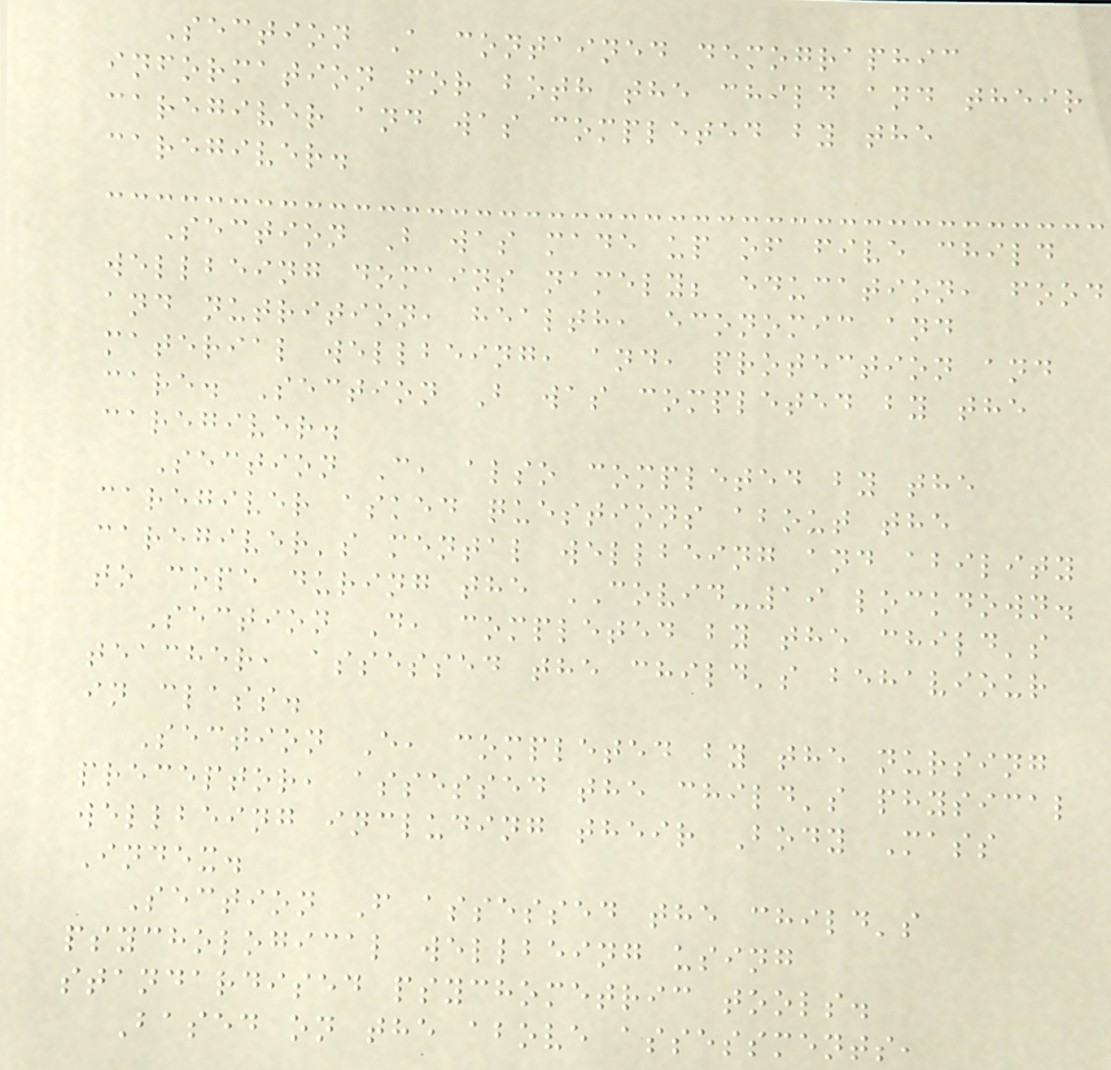Section A contained demographic
information for both the child and their
caregiver and was completed by the
caregiver.
Section B was made up of five child
wellbeing domains namely; education, food
and nutrition, health, economic and
material wellbeing, and, protection and
care. Section B was completed by the
caregiver.
Section C, also completed by the
caregiver asked questions about the
caregiver's mental wellbeing and ability
to cope during the COVID-19 lockdown.
Section D, completed by the child's
teacher, assessed the child's behaviour
in class.
Section E, completed by the nursing
preceptor, assessed the child's physical
wellbeing including their Body Mass
Index.
Section F assessed the child's
psychological wellbeing using
standardised psychometric tools.
Based on the above assessments,
